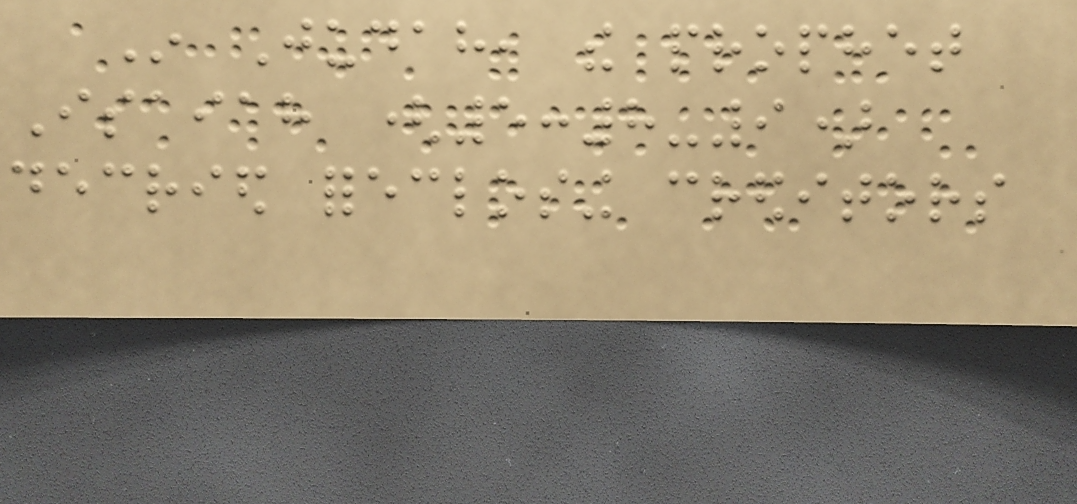In Judah, the prophet
Isaiah (5:8-9)
decried foreclosing creditors
